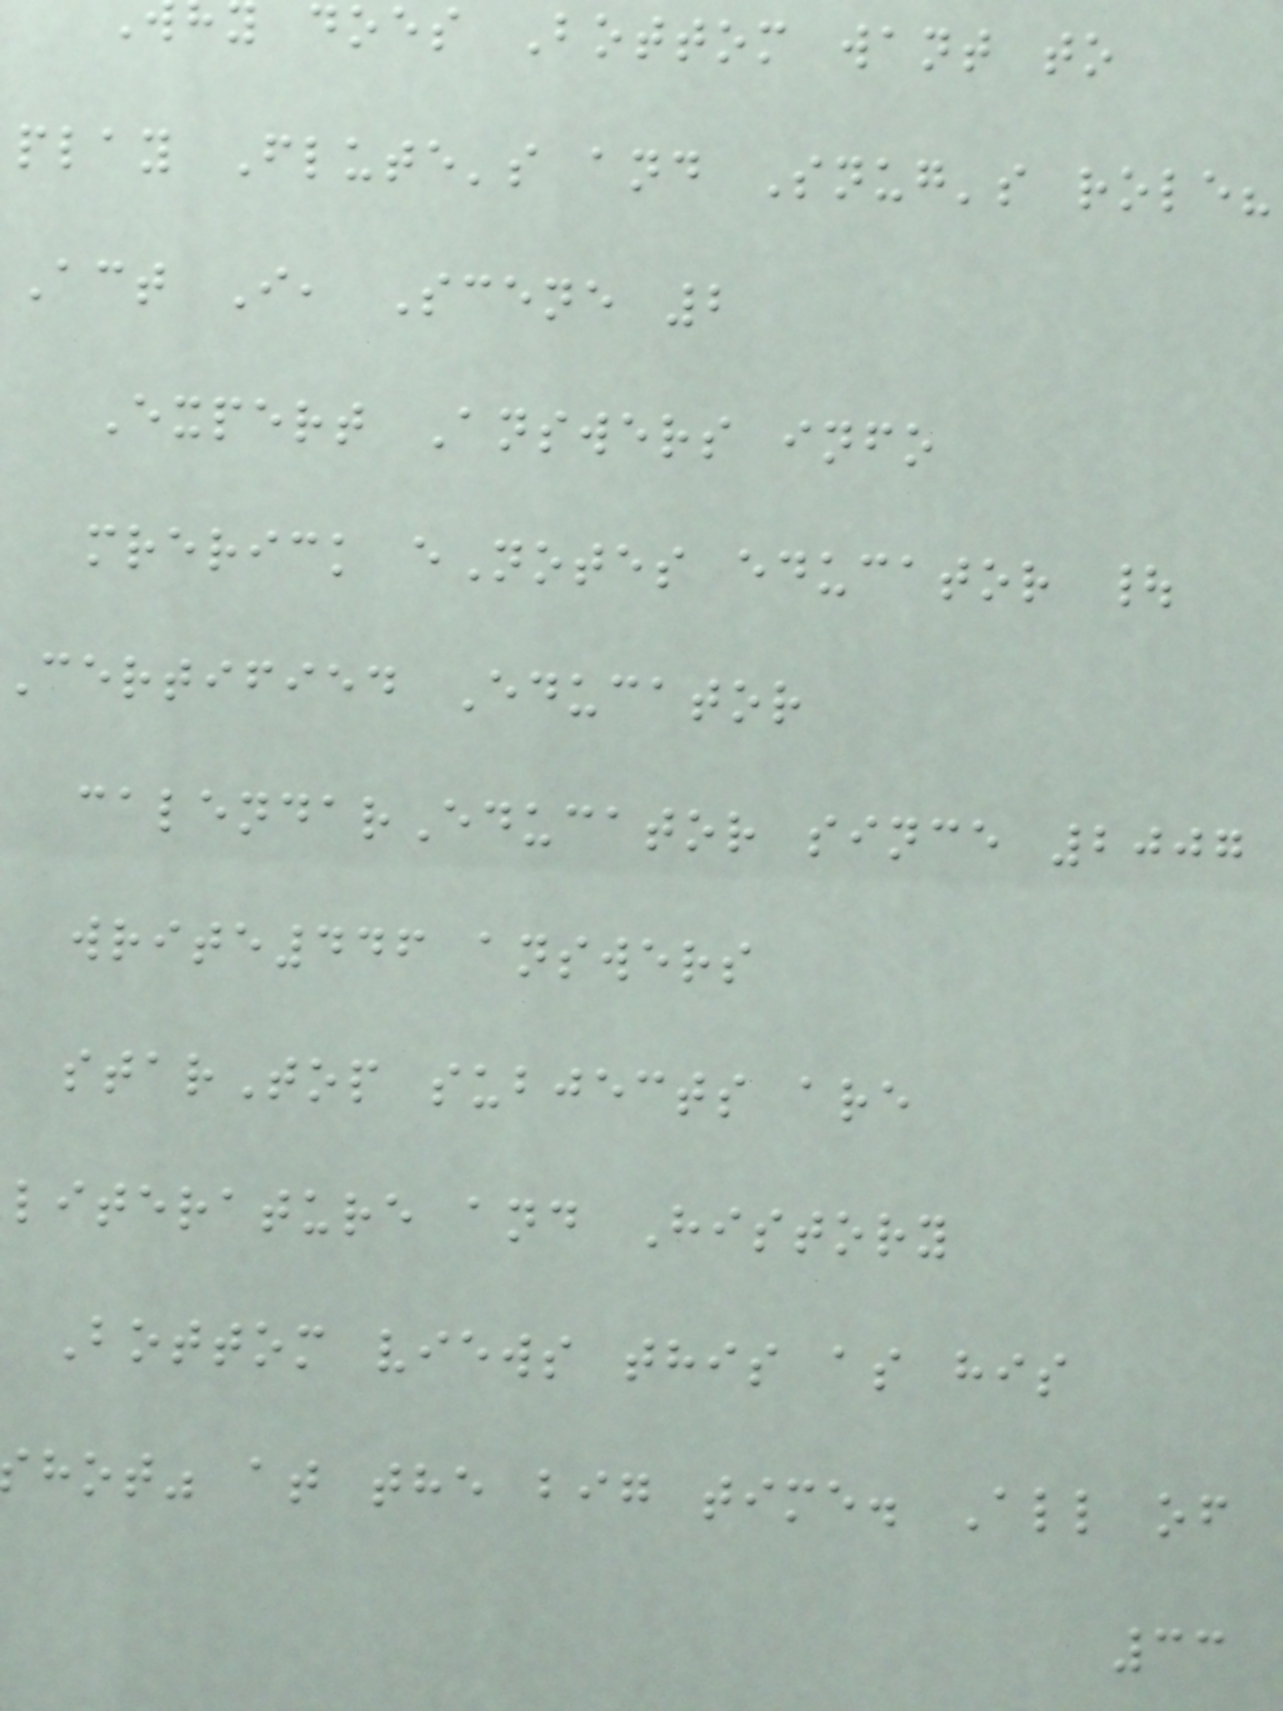does Bottom want to
play Flute's and Snug's role?
Act I, Scene 2
Expert Answers info
mrerick eNotes educator |
certified Educator
calendarEducator since 2007
write446 answers
starTop subjects are
literature and History
Bottom views this as his
hot" at the big time. All of
33
